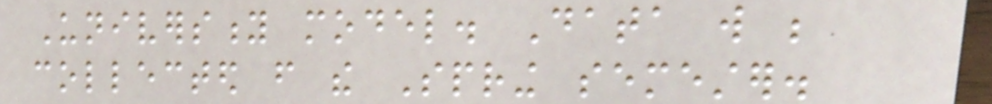University model. Data will be
collected from the Spring semester.
